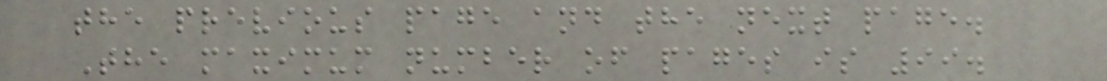the previous page and the next page.
The maximum number of pages is 99.
